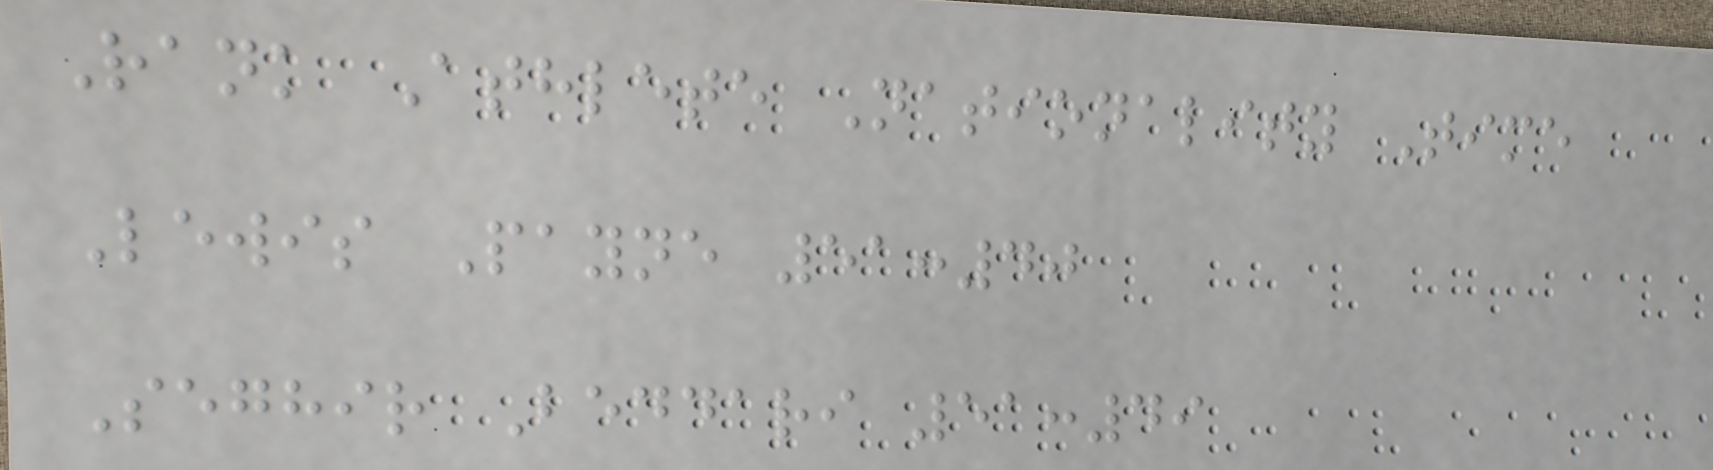Rank Athlete Nationality Time
Lewis Payne 51:40
Seghir Beddari 51:49
